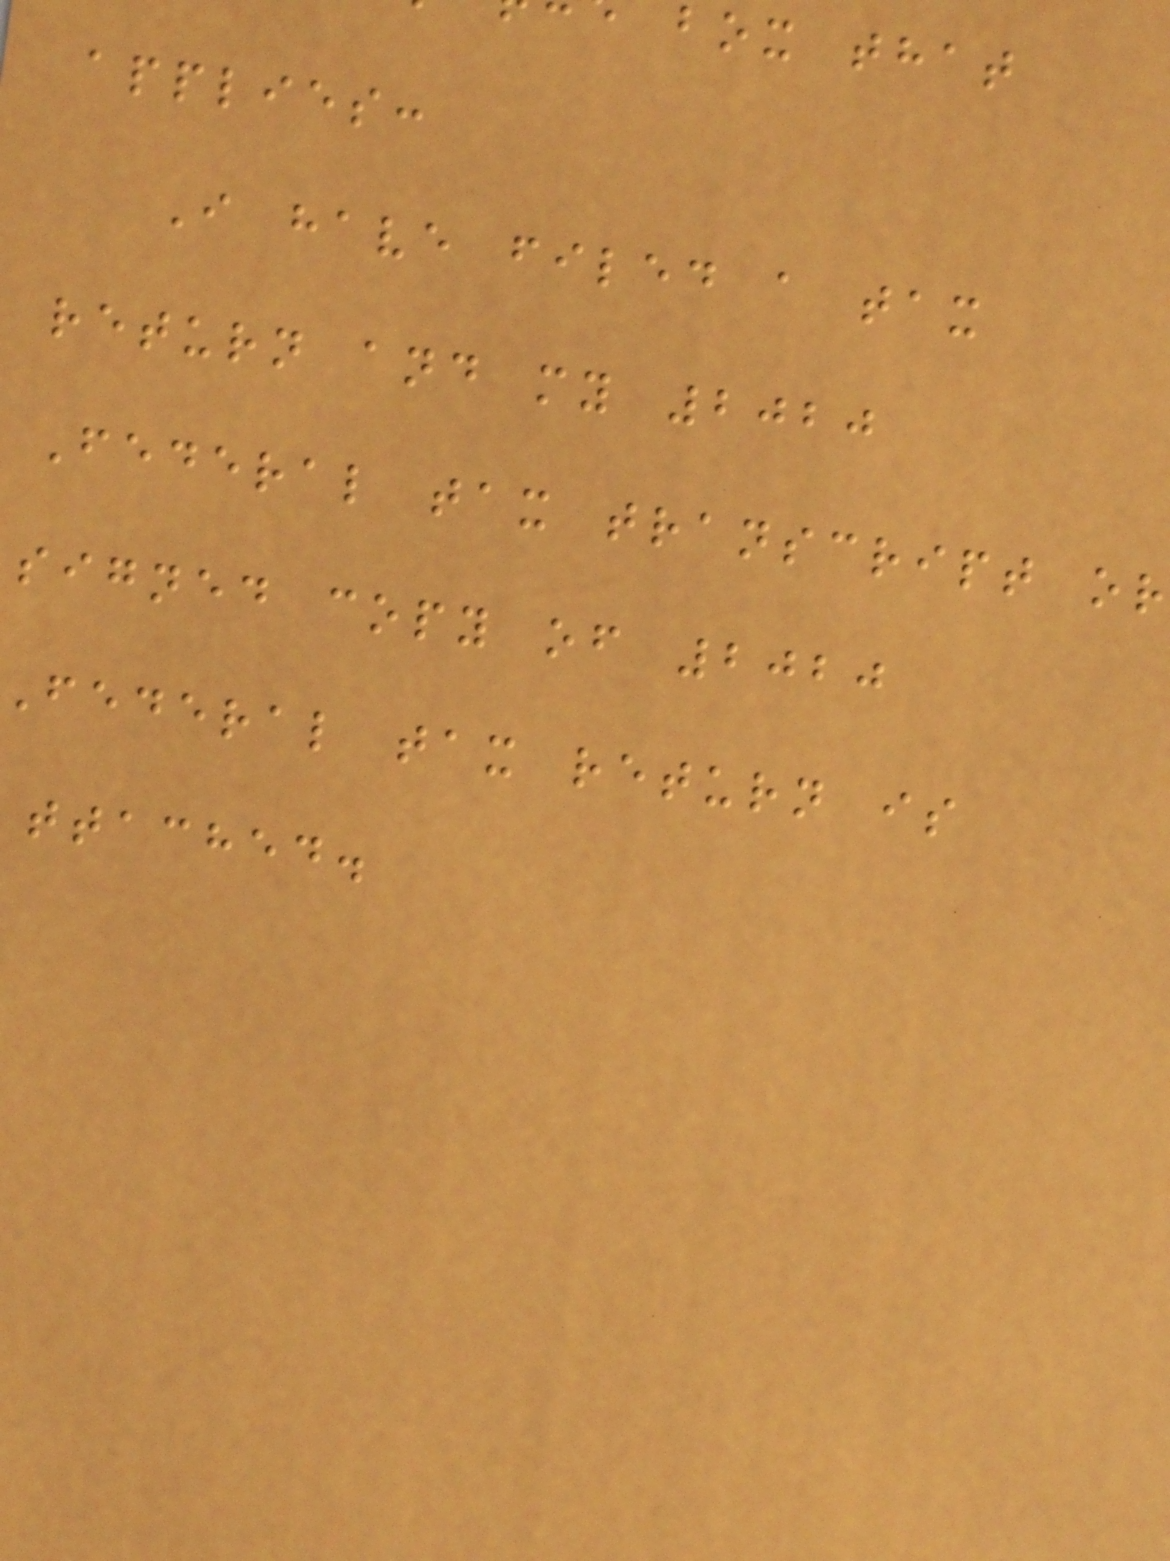box that
applies:
I have filed a tax
return and my 2020
Federal tax transcript or
signed copy of 2020
Federal tax return is
ttached.
